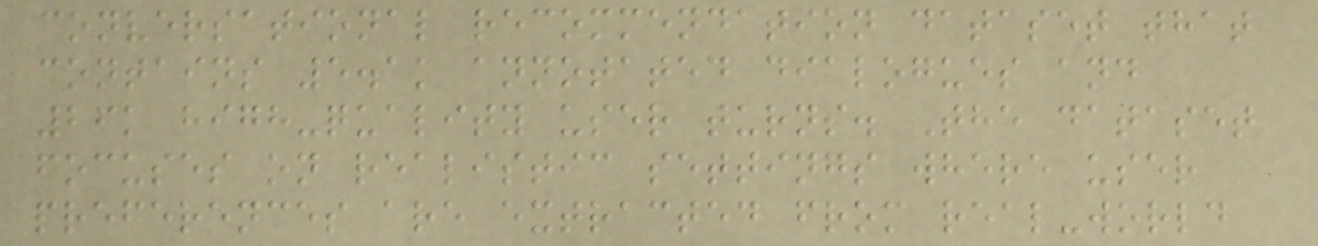conversational recommendation dataset that
contains 5.1k annotated dialogues and
26k high-quality user turns. The dataset
focuses on realistic settings where user
preferences are extracted from real-world
